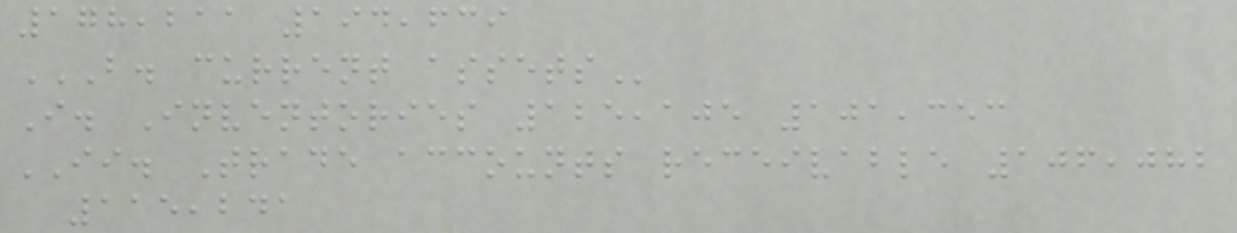178,211 194,639
B. CURRENT ASSETS
I. Inventories 125,105 101,353
II. Trade accounts receivable 106,082
115,241
